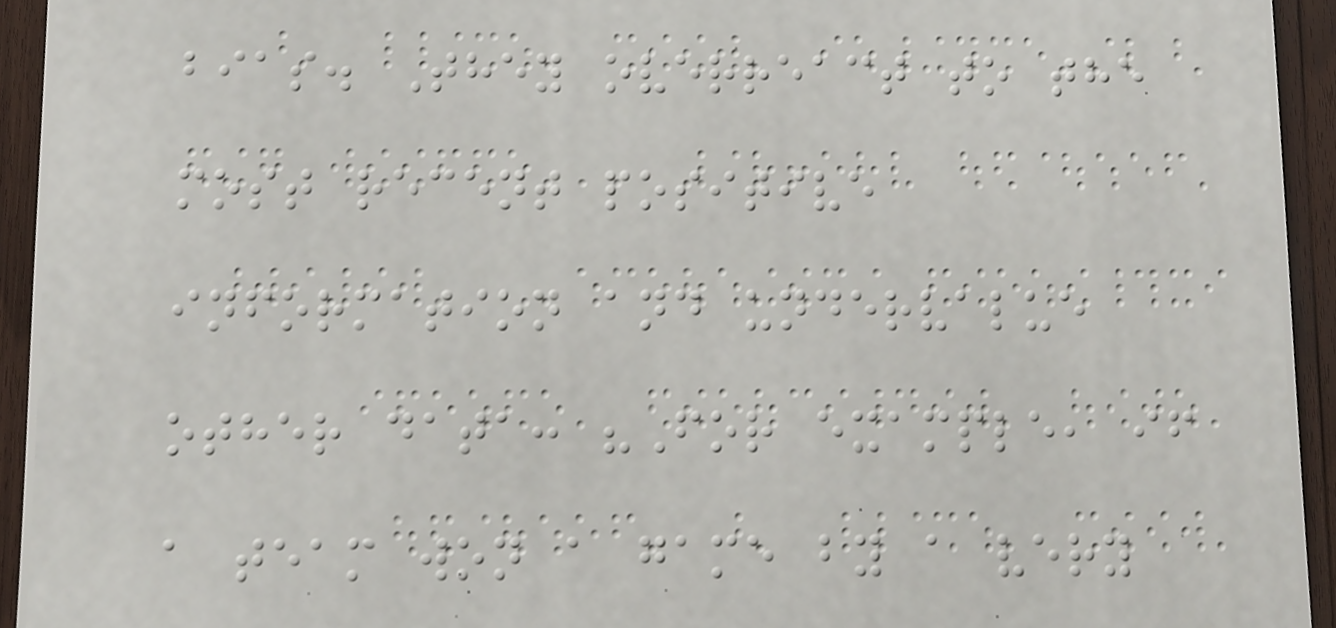bias. They overreact to the
most recent positive
information and undervalue
other data: "For example, if
a team won a game by a very
